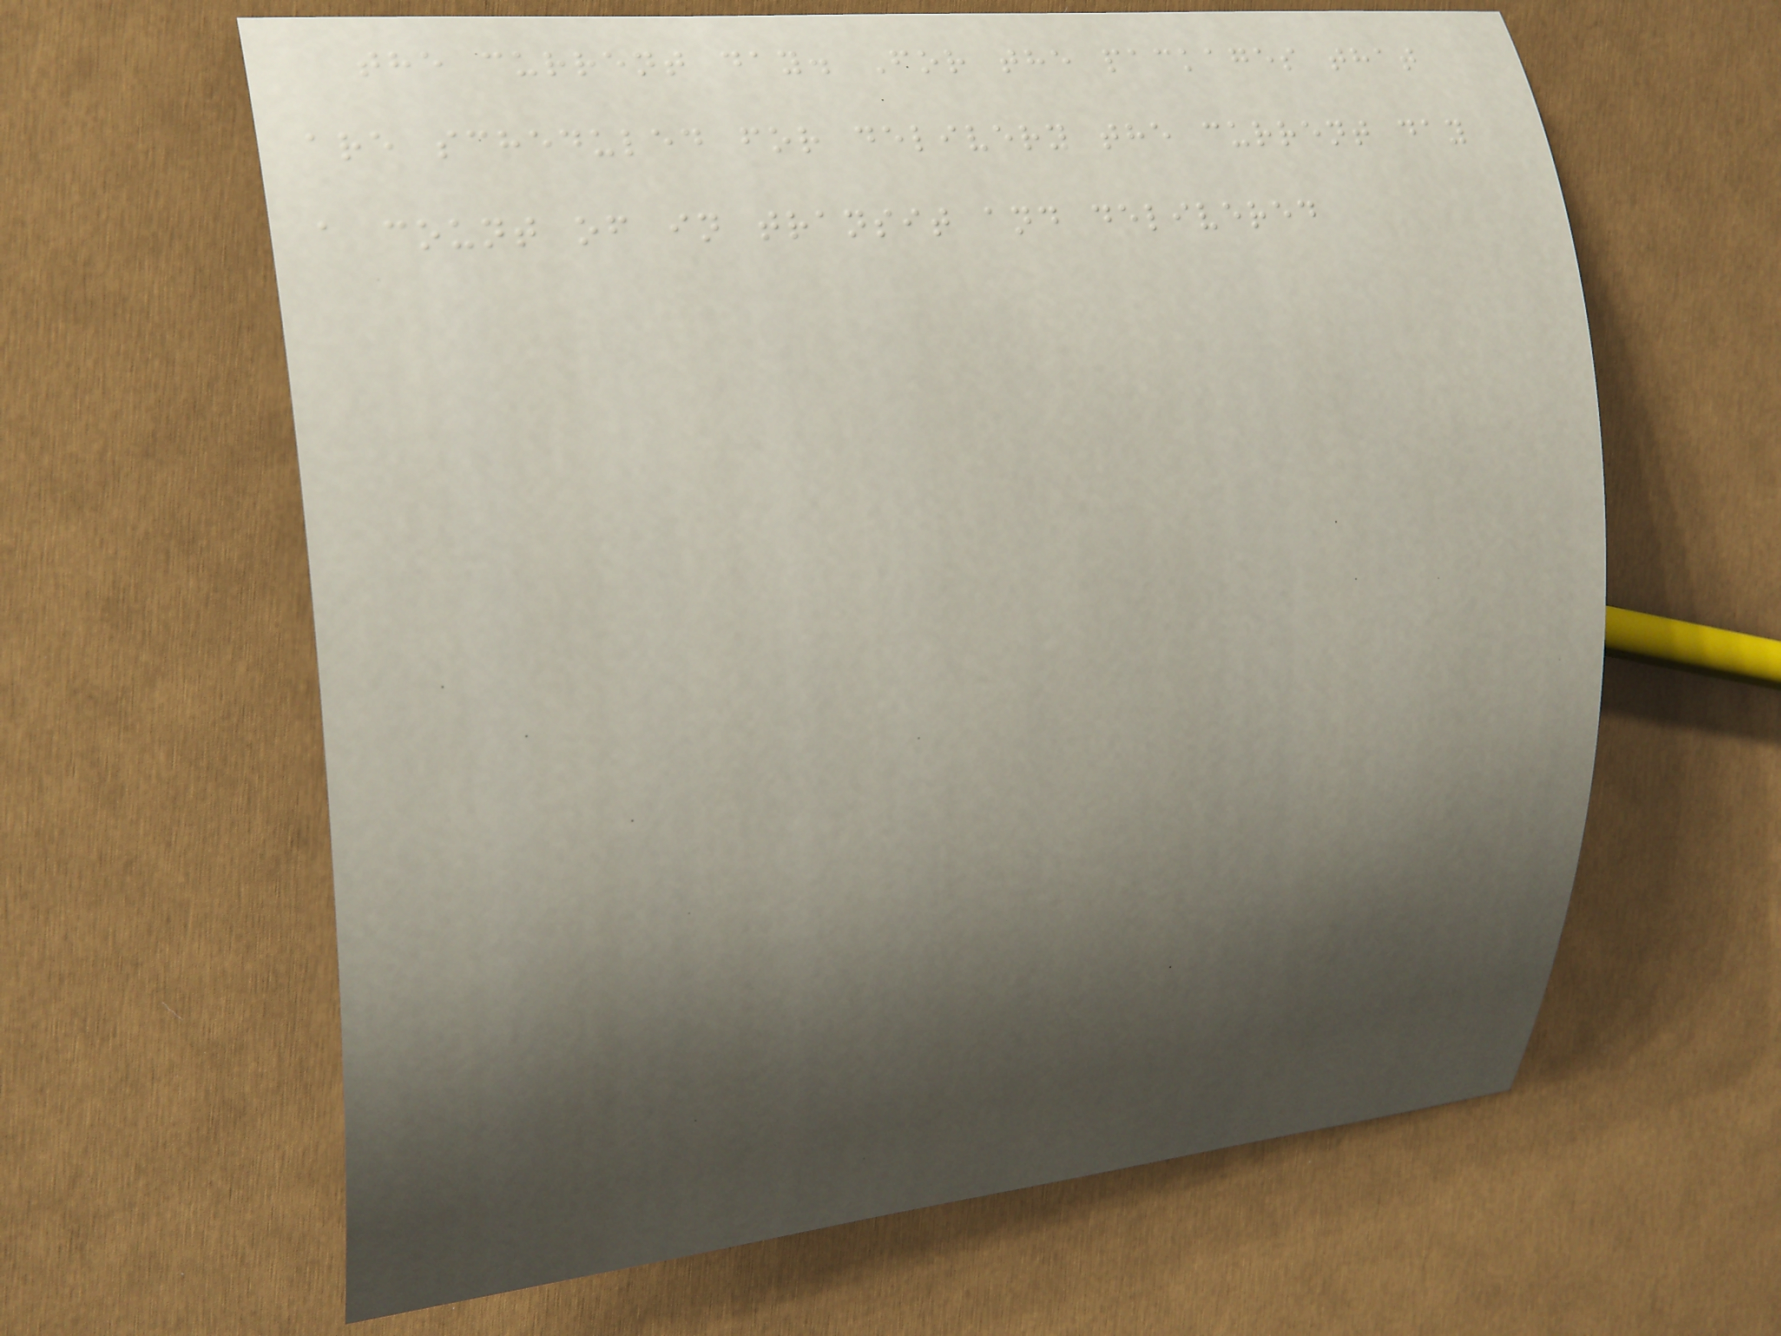the current day. For the packages that
are scheduled for delivery the current day
a count of in transit and delivered
